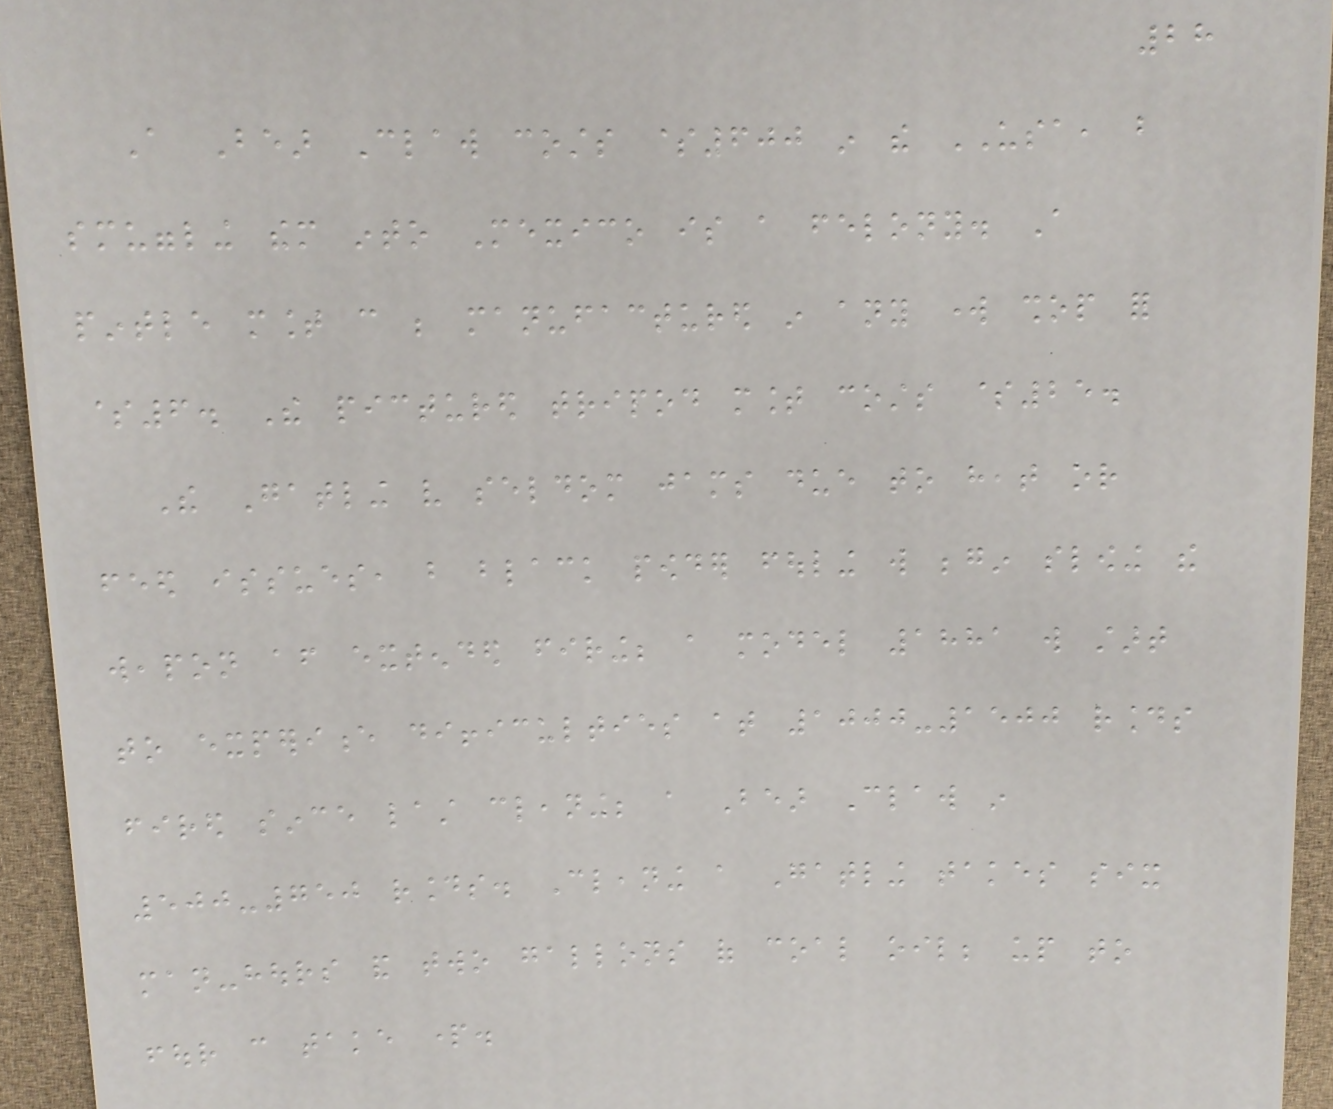28
A Bear Claw costs $600 in the USA, but
smuggling them into Mexico is a felony. A
pintle mount can be manufactured in any work shop for
$6. The pictured tripod mount costs $25.
The Gatling very seldom jams due to heat or
feed issues, but black powder fouling will begin slowing the
weapon after extended firing; a model 1881 will start
to experience difficulties at 1000-1500 rounds
fired since last cleaning; a Bear Claw in
500-750 rounds. Cleaning a Gatling takes six
man-hours and two gallons of coal oil; up to
four can take part.
